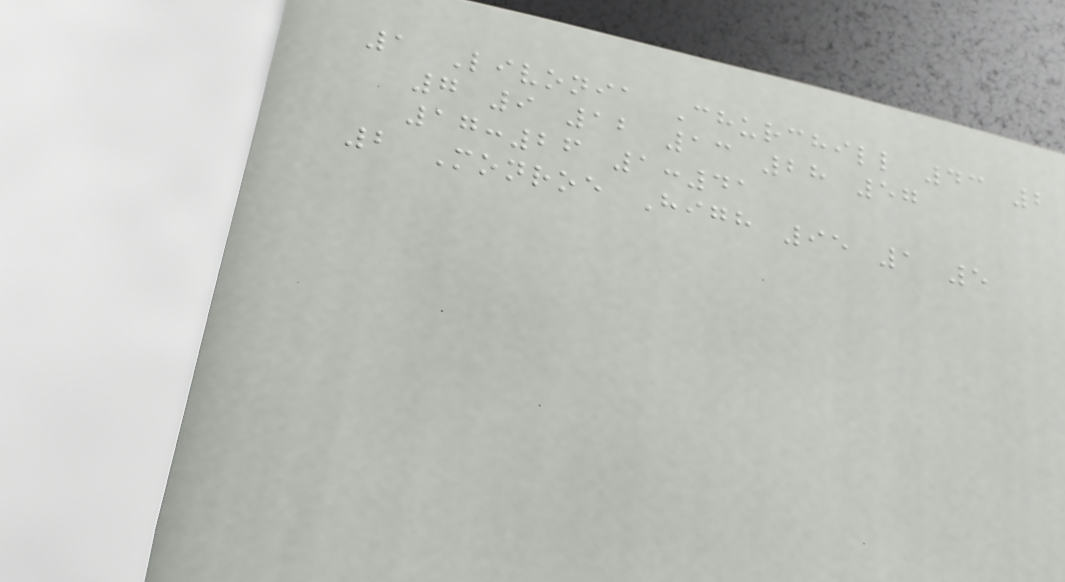1 Livonia Churchill 43 2
7 9 12 13 28 57
17:26 1:41
2 Monroe High 95 1 5
